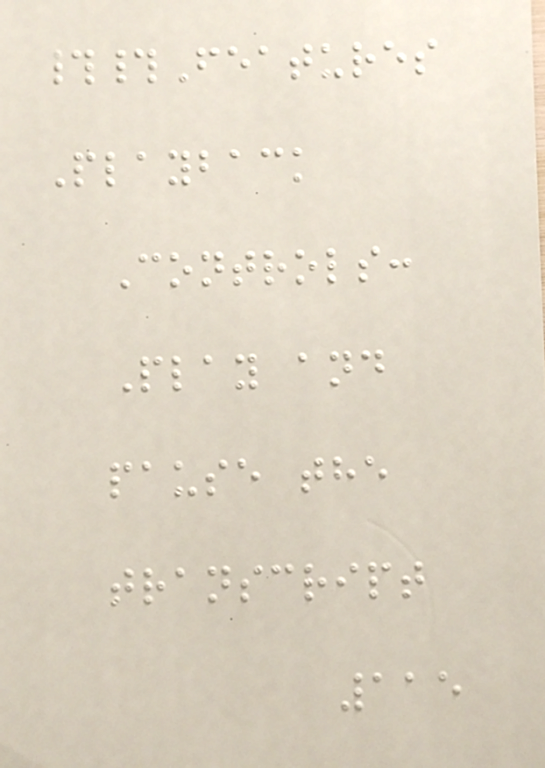##Features
Playback
Controls:
Play and
pause the
transcript
115
